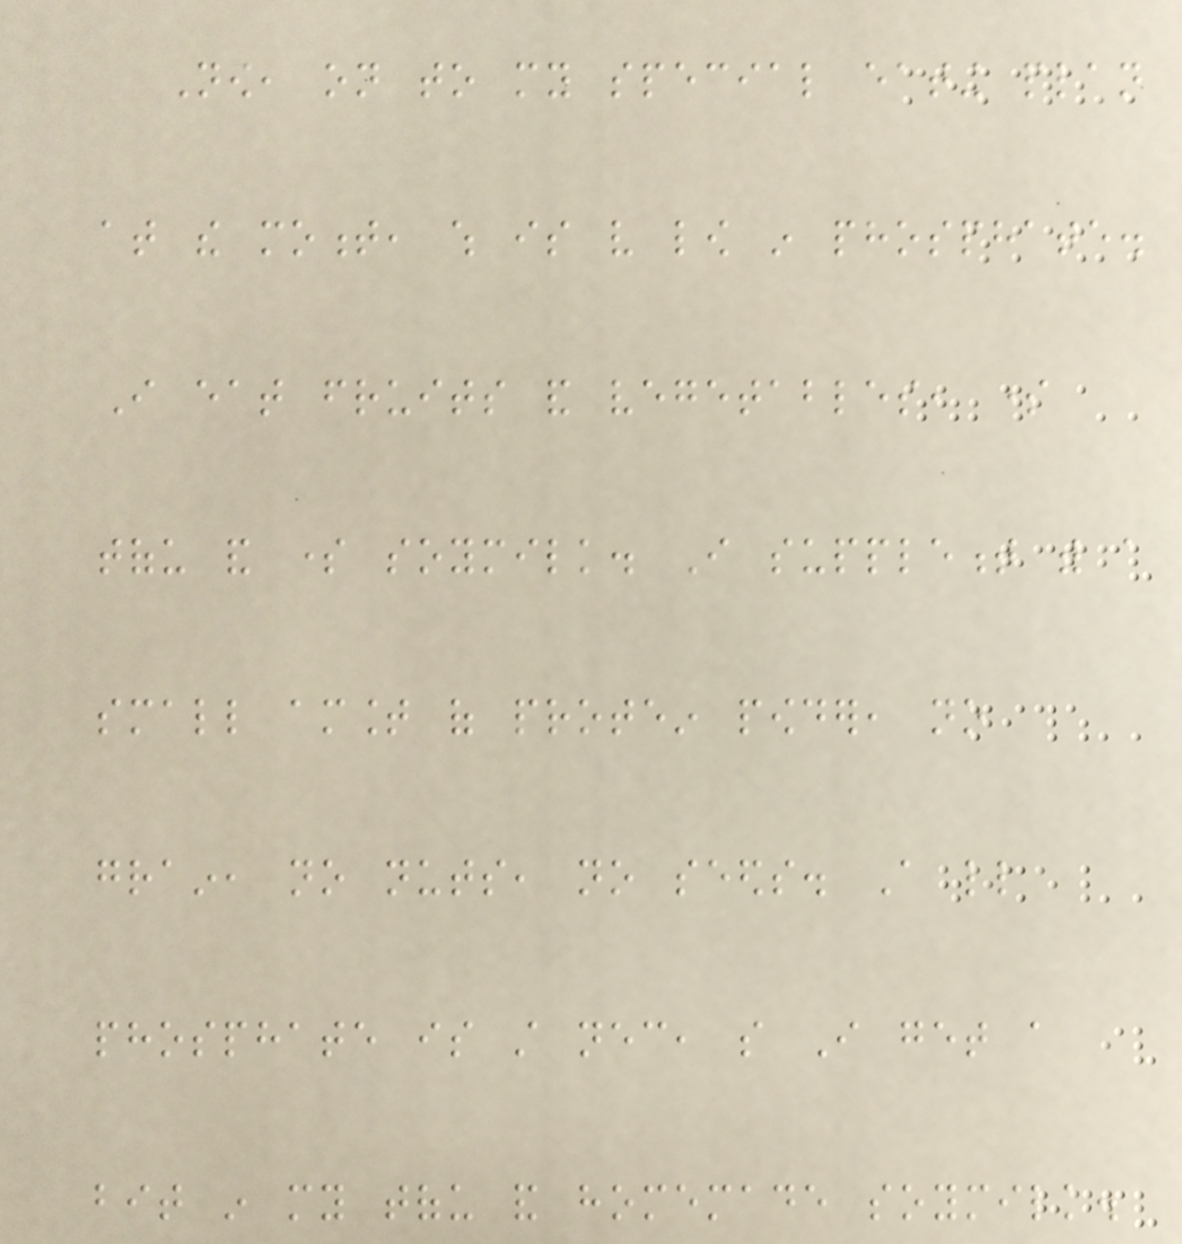Now, on to my special eating plan
at the moment, which is very low in phosphate.
I eat fruits and vegetables, some
tofu and some soymilk. I supplement with a
small amount of protein powder, no
grain, no nuts, no seeds. A little
phosphate is still necessary, so I get a
bit in my tofu and homemade soymilk.
